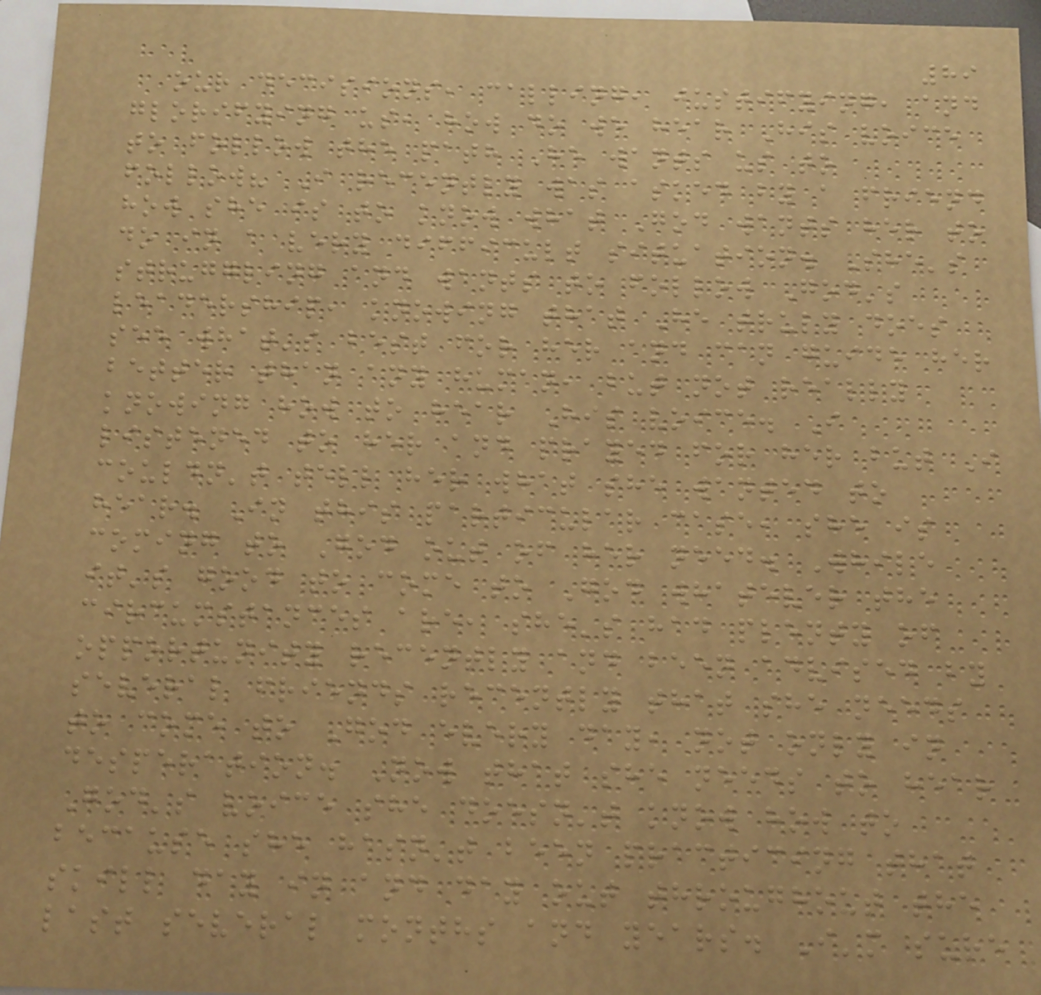89
our decisions, calling, justifying, and
glorifying us, how do we hear His voice
to follow the path He wants us to
follow? I recently was asked by a friend
how she is to know what God wants her to
do in a very difficult situation. She's
struggling and wants to follow God's
leadership, knowing that He truly does
see what's best for her and can guide her
better than any human, but not really
knowing how to hear His voice. I
listened to her and prayed for her but I
couldn't tell her what she wanted to
hear. In this particular case, she is
coming to God out of her need. While
it's good to come to God whatever the
circumstances are, she's had plenty of
opportunity recently and been advised by
several friends recently that she needs
to come to God every day, not only in
desperation. Now that she needs to hear
God's voice she doesn't know how to
because she hasn't been practicing that
skill day in and day out throughout the
last several months and years. I'm sure
